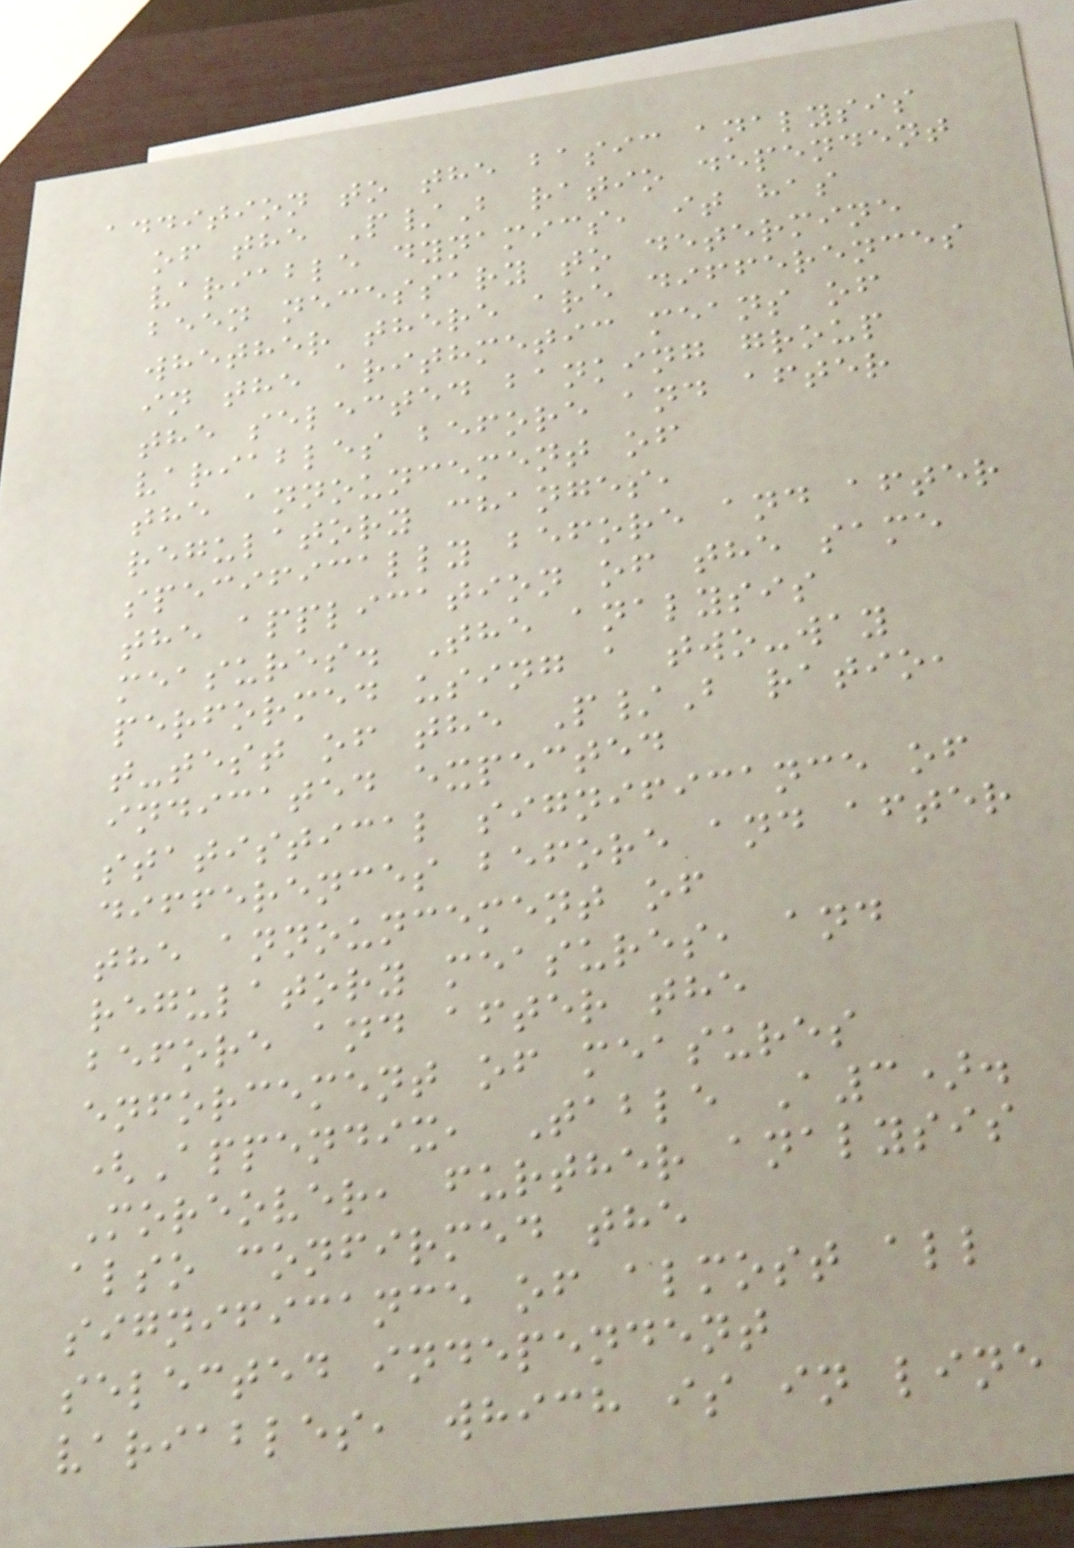addition to the basic analysis
of the P/B ratio dependent
variable dynamics, it has
been necessary to determine
whether there are differences
in the arithmetic means of
the selected banking group
variables before and after
the announcement of
regulatory changes,
specifically before and after
the application of the same
measures. The analysis
performed using a two-way
t-test of the P/B ratio,
indicated expected
statistical significance of
differences before and after
the announcement of
regulatory measures, and
before and after the
enforcement of measures
(Appendix, Table A3).
Moreover, further analysis
also confirmed the
significance of almost all
selected independent
variables, which is in line
